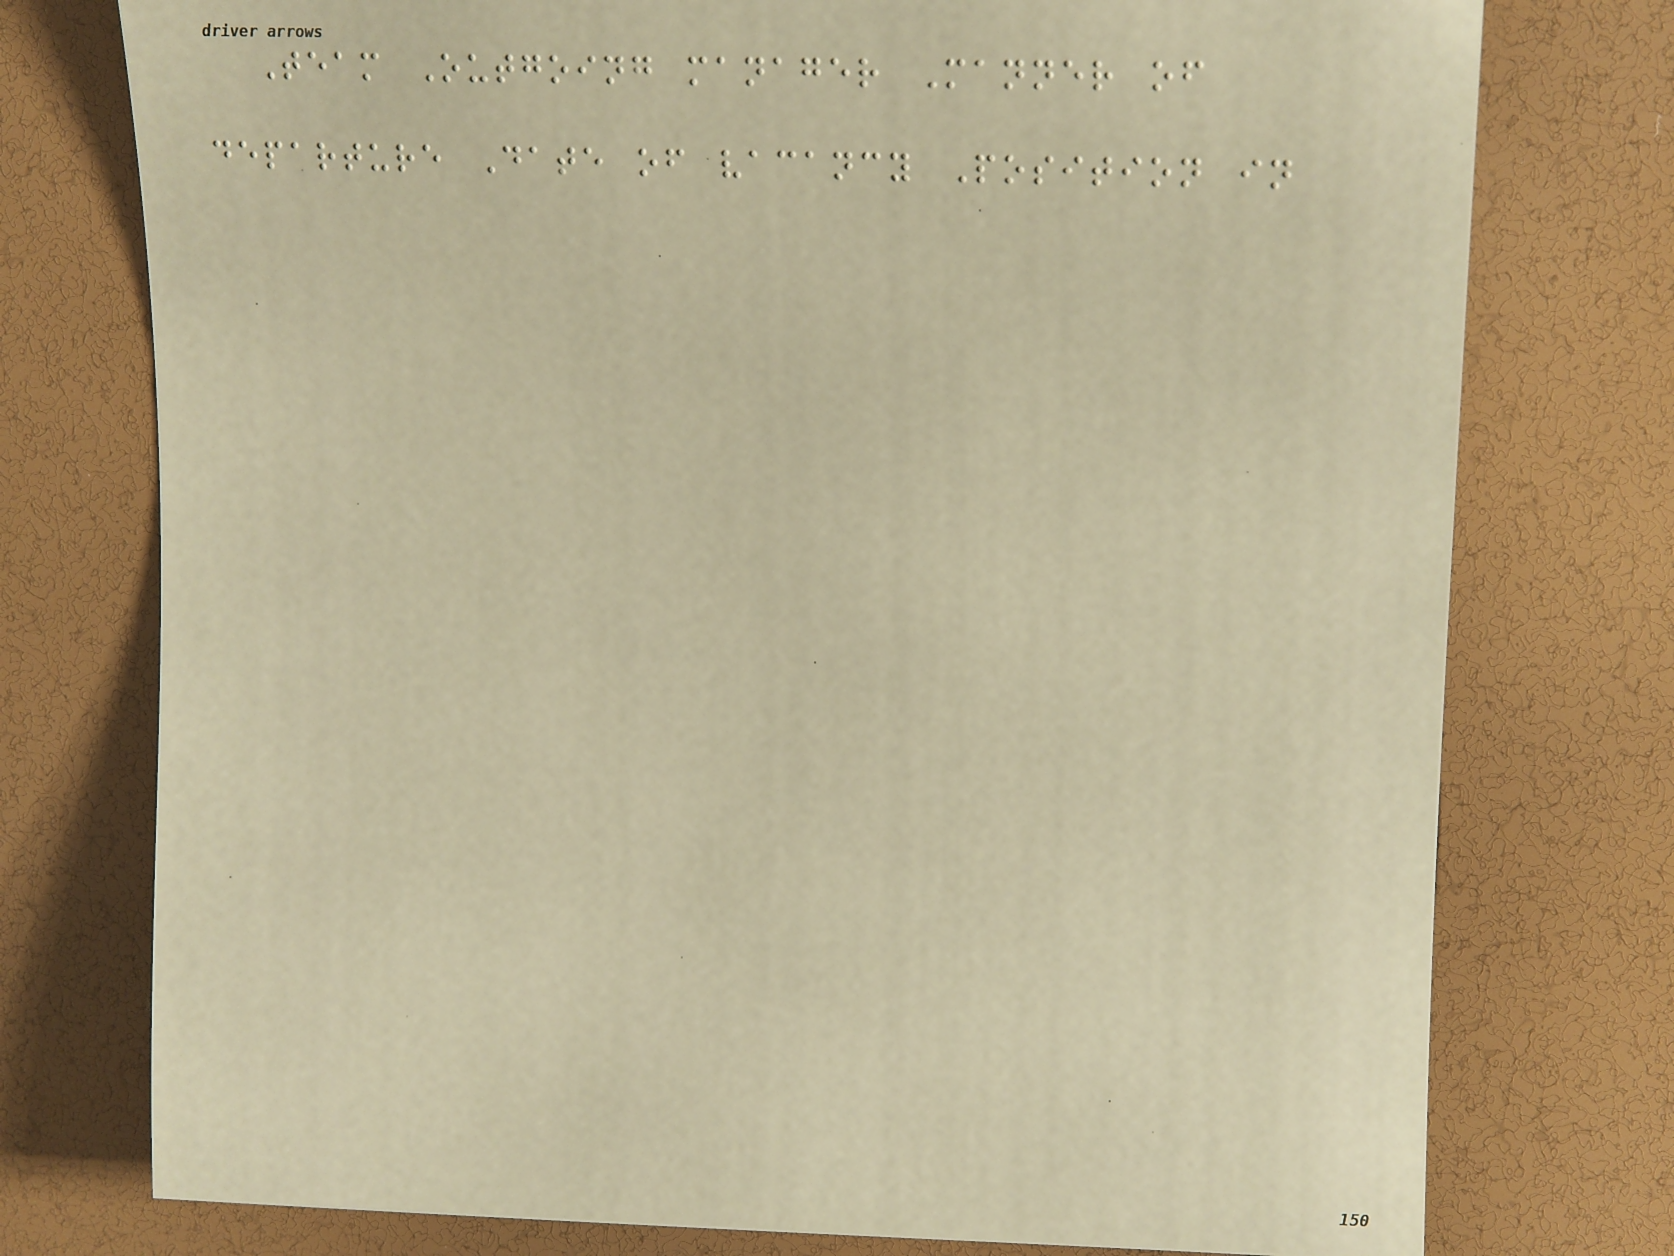Team Outgoing manager Manner of
departure Date of vacancy Position in
